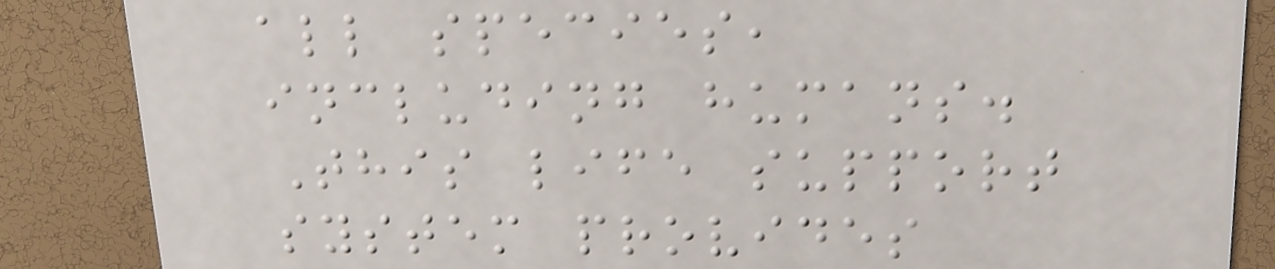all species,
including humans.
This life support
system provides
